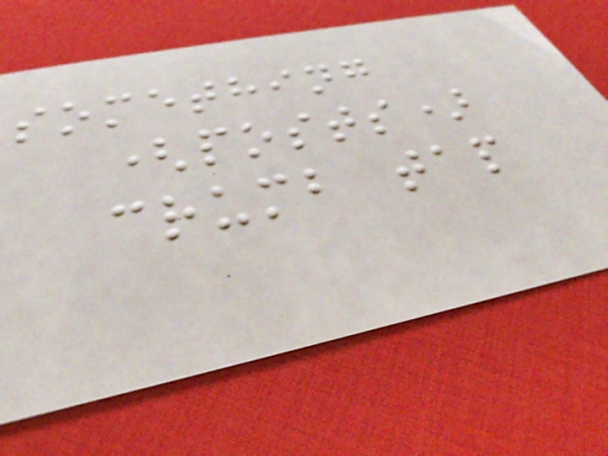something
(posts)
crumb tap
